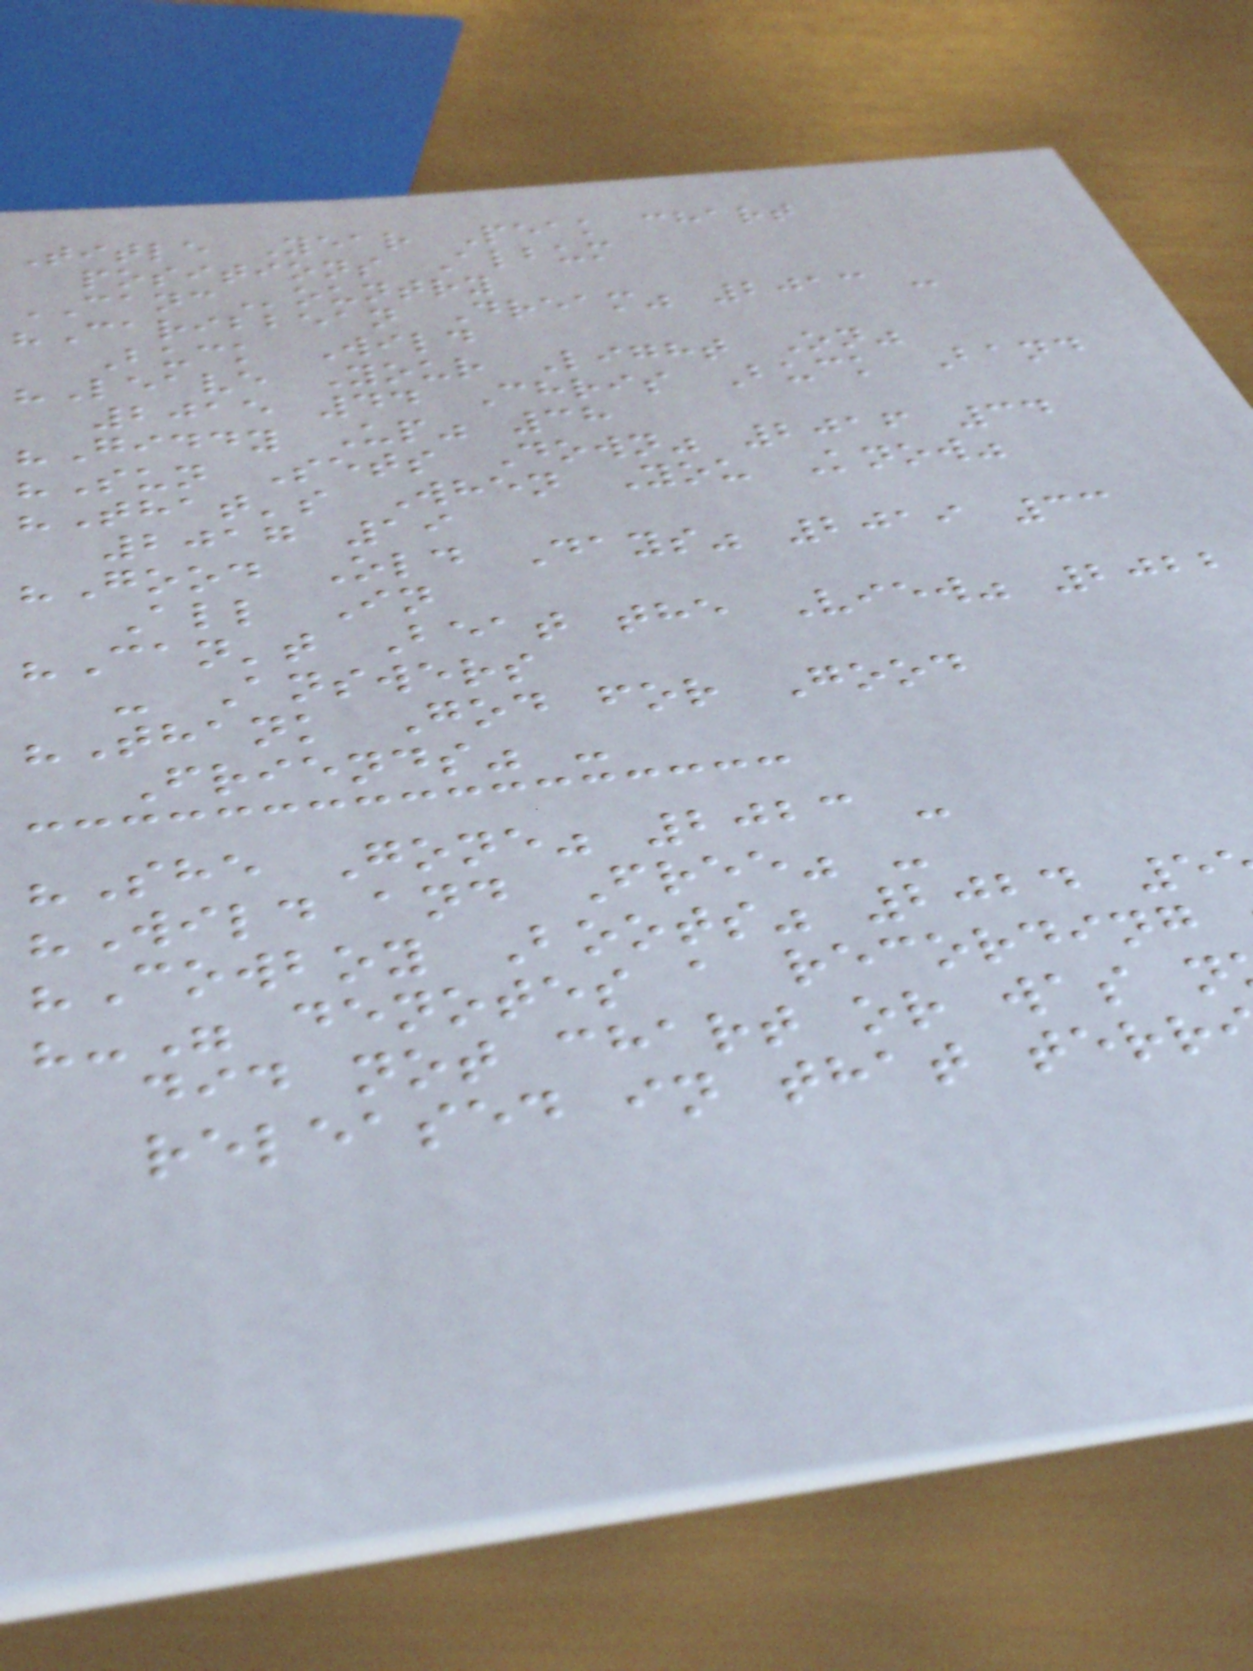Title Year Peak chart
positions Album
CANCountry
"Caribbean Dream" 2013 -
Buck Wild
"Leave Your Light On"
2015 44 Chris Buck Band
"Giddy Up" 38
"Sun Sets Down" 2016 34
"That's When You Know"
2017 19
"Good Old Days" 2019 33
All In
"Can't Beat the View" 2022
- Answers
"Thank God for Good
Friends" -
"She Gone" 2023 -
"Wild and Free" -
"Cowboy Boots" 2024 5
"-" denotes a recording
did not chart or was n
released in that terr
